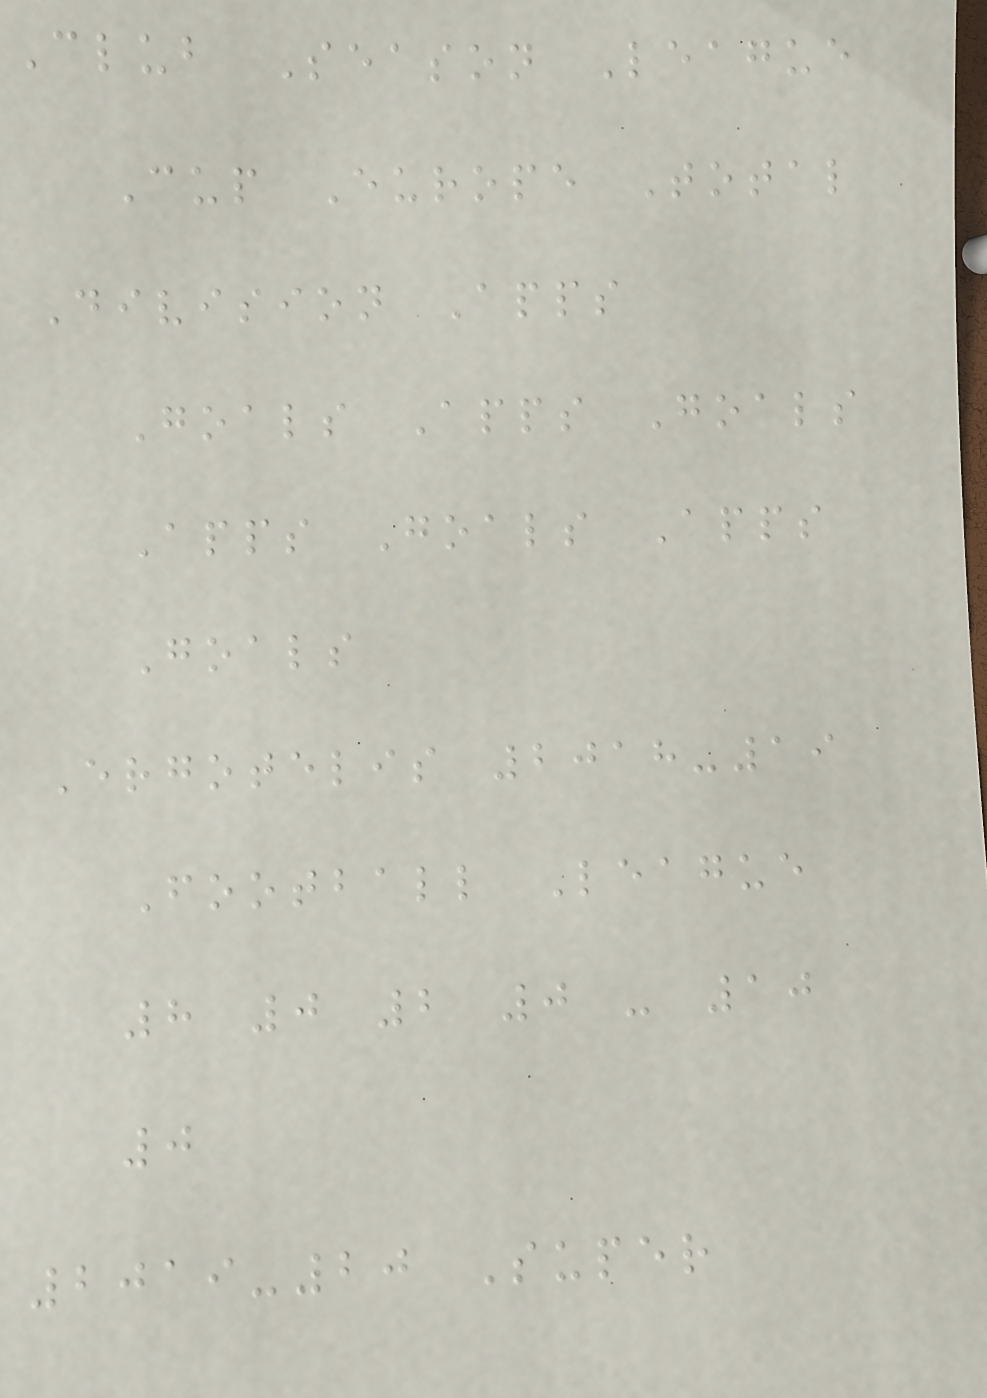Club Season League
Cup Europe Total
Division Apps
Goals Apps Goals
Apps Goals Apps
Goals
Ergotelis 2018-19
Football League
8 0 2 0 - 10
0
2019-20 Super
